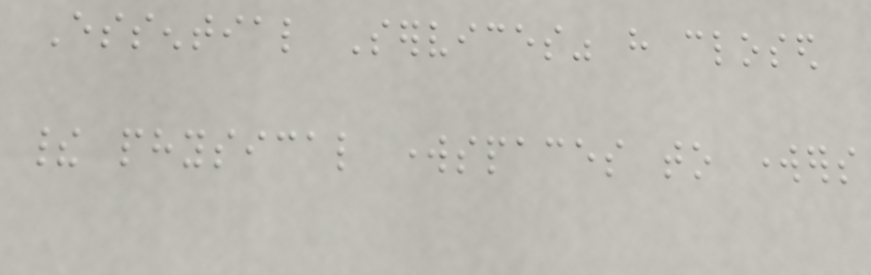Essential Services" have closed
their physical workspaces to workers
